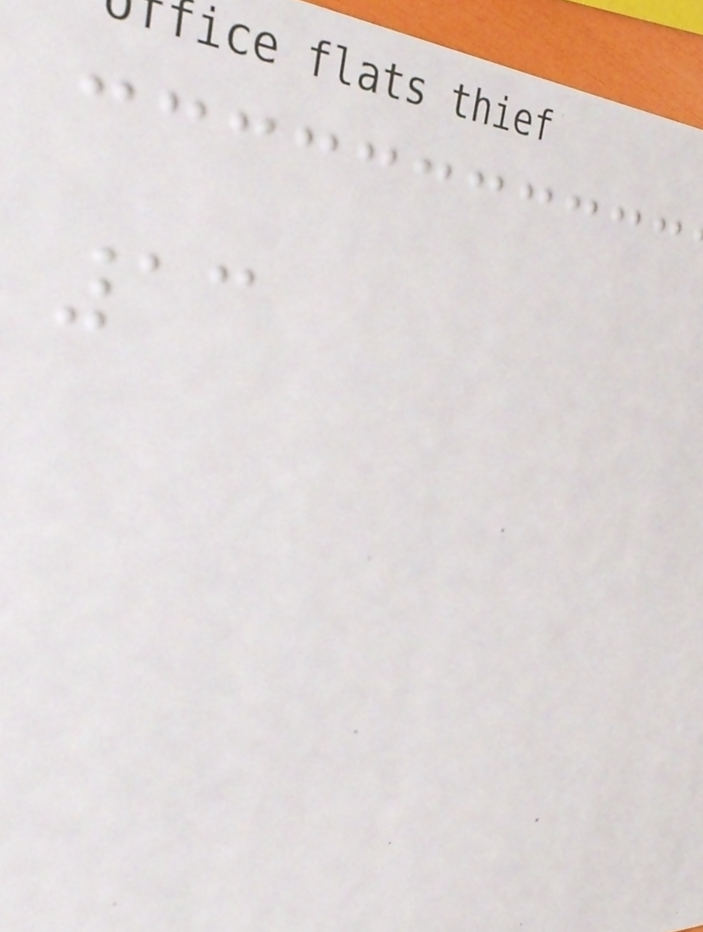13
